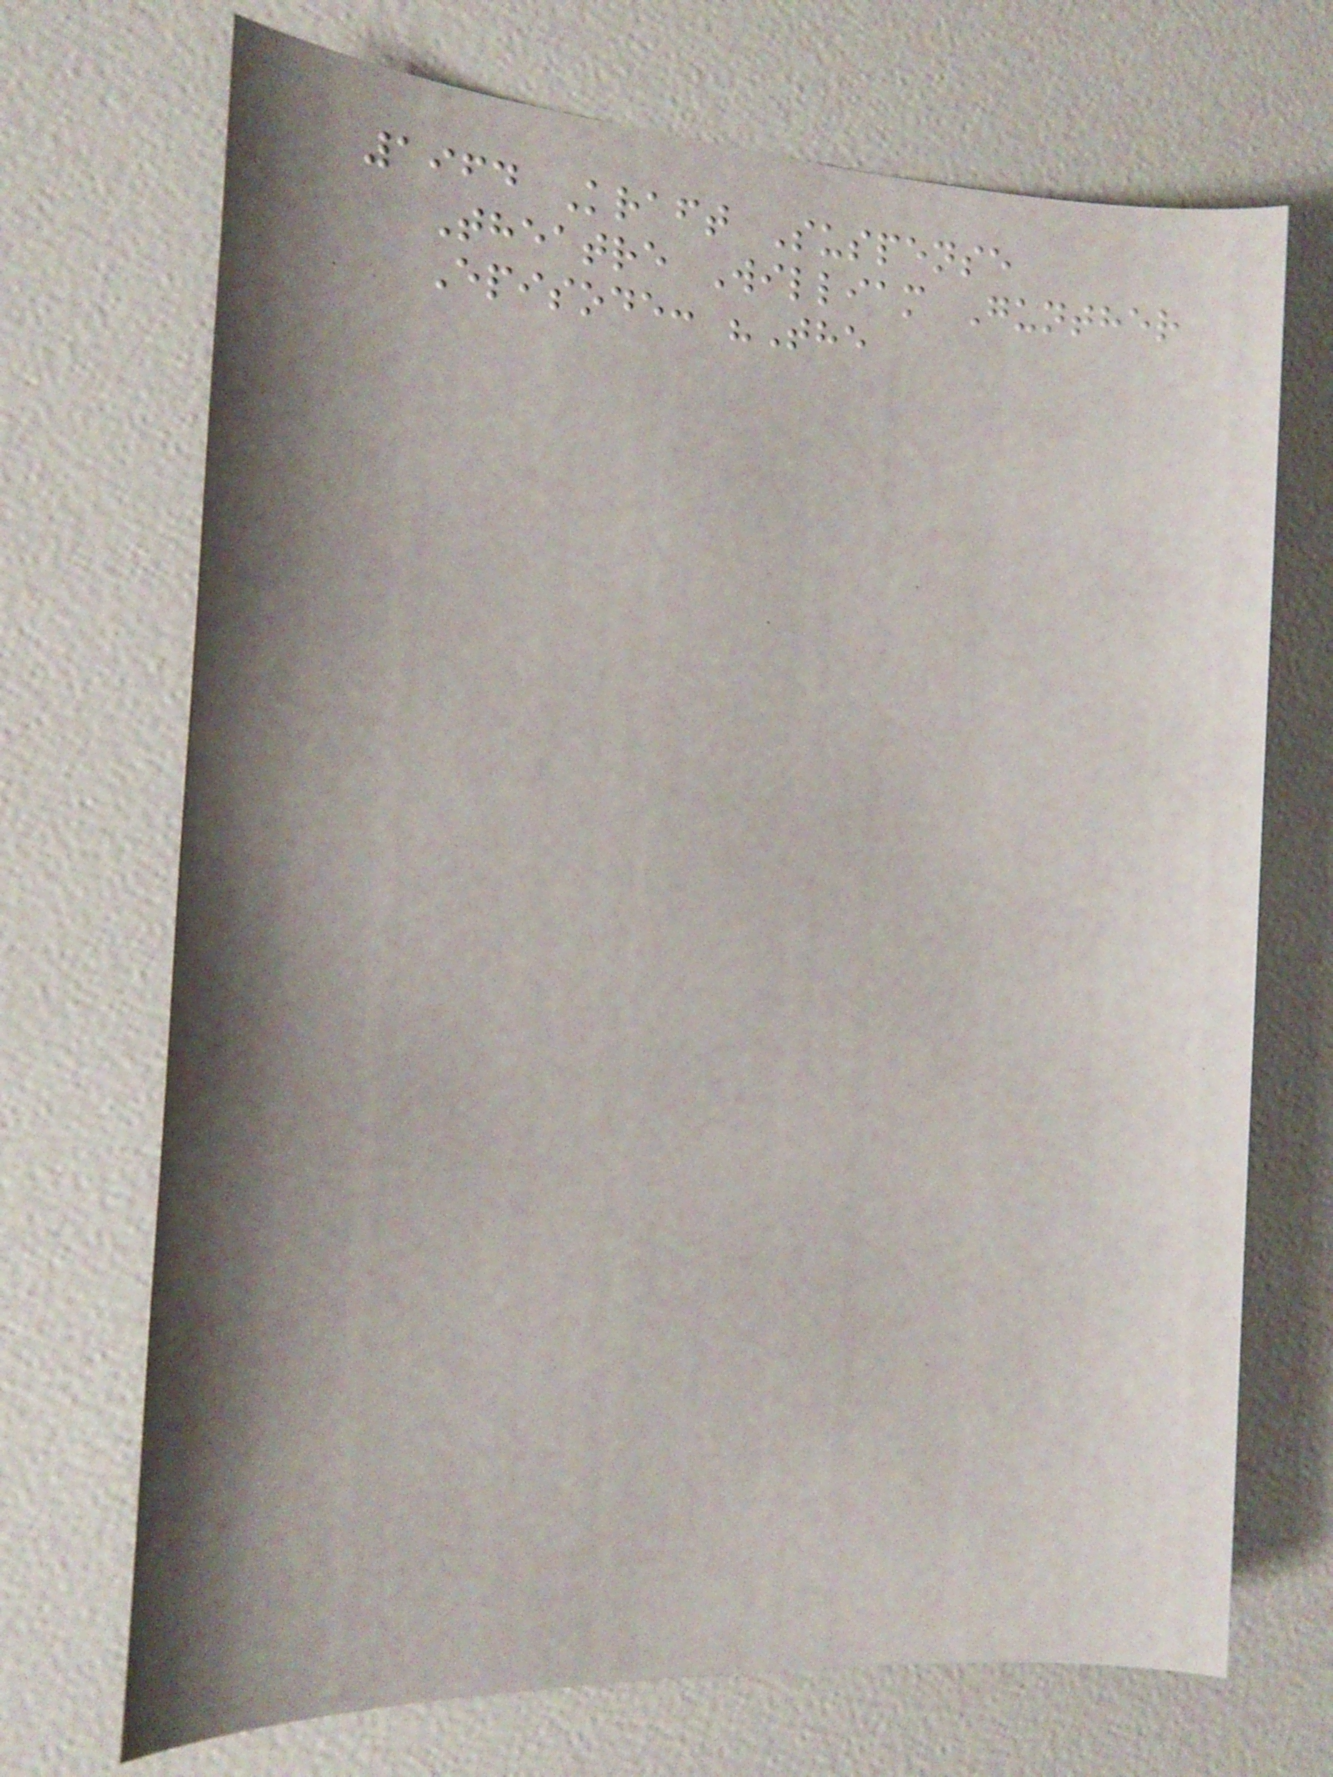1964 Kraft Suspense
Theatre William Gunther
Episode: "The
